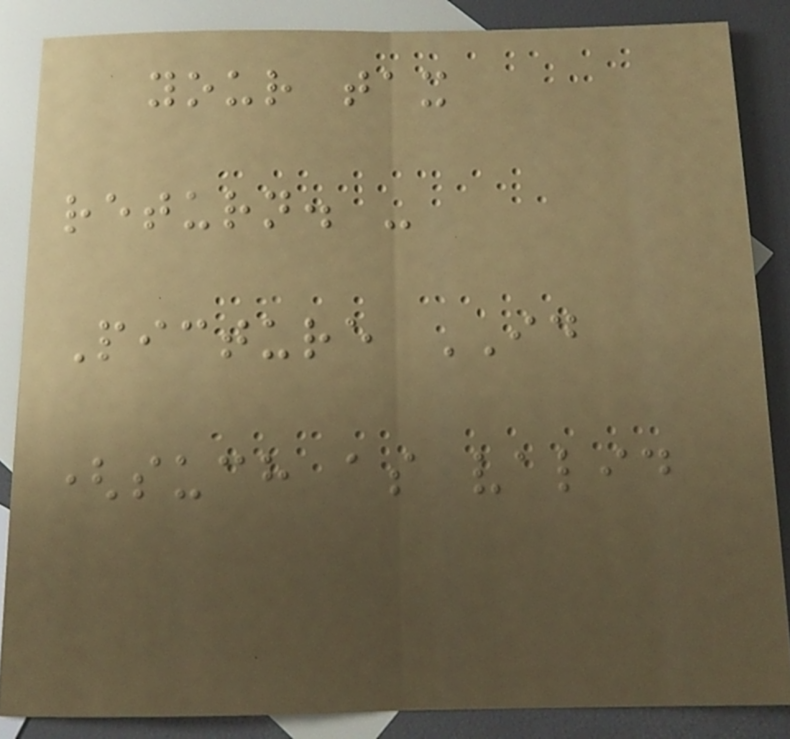your tax
return. -
Picture ID
(such as valid
